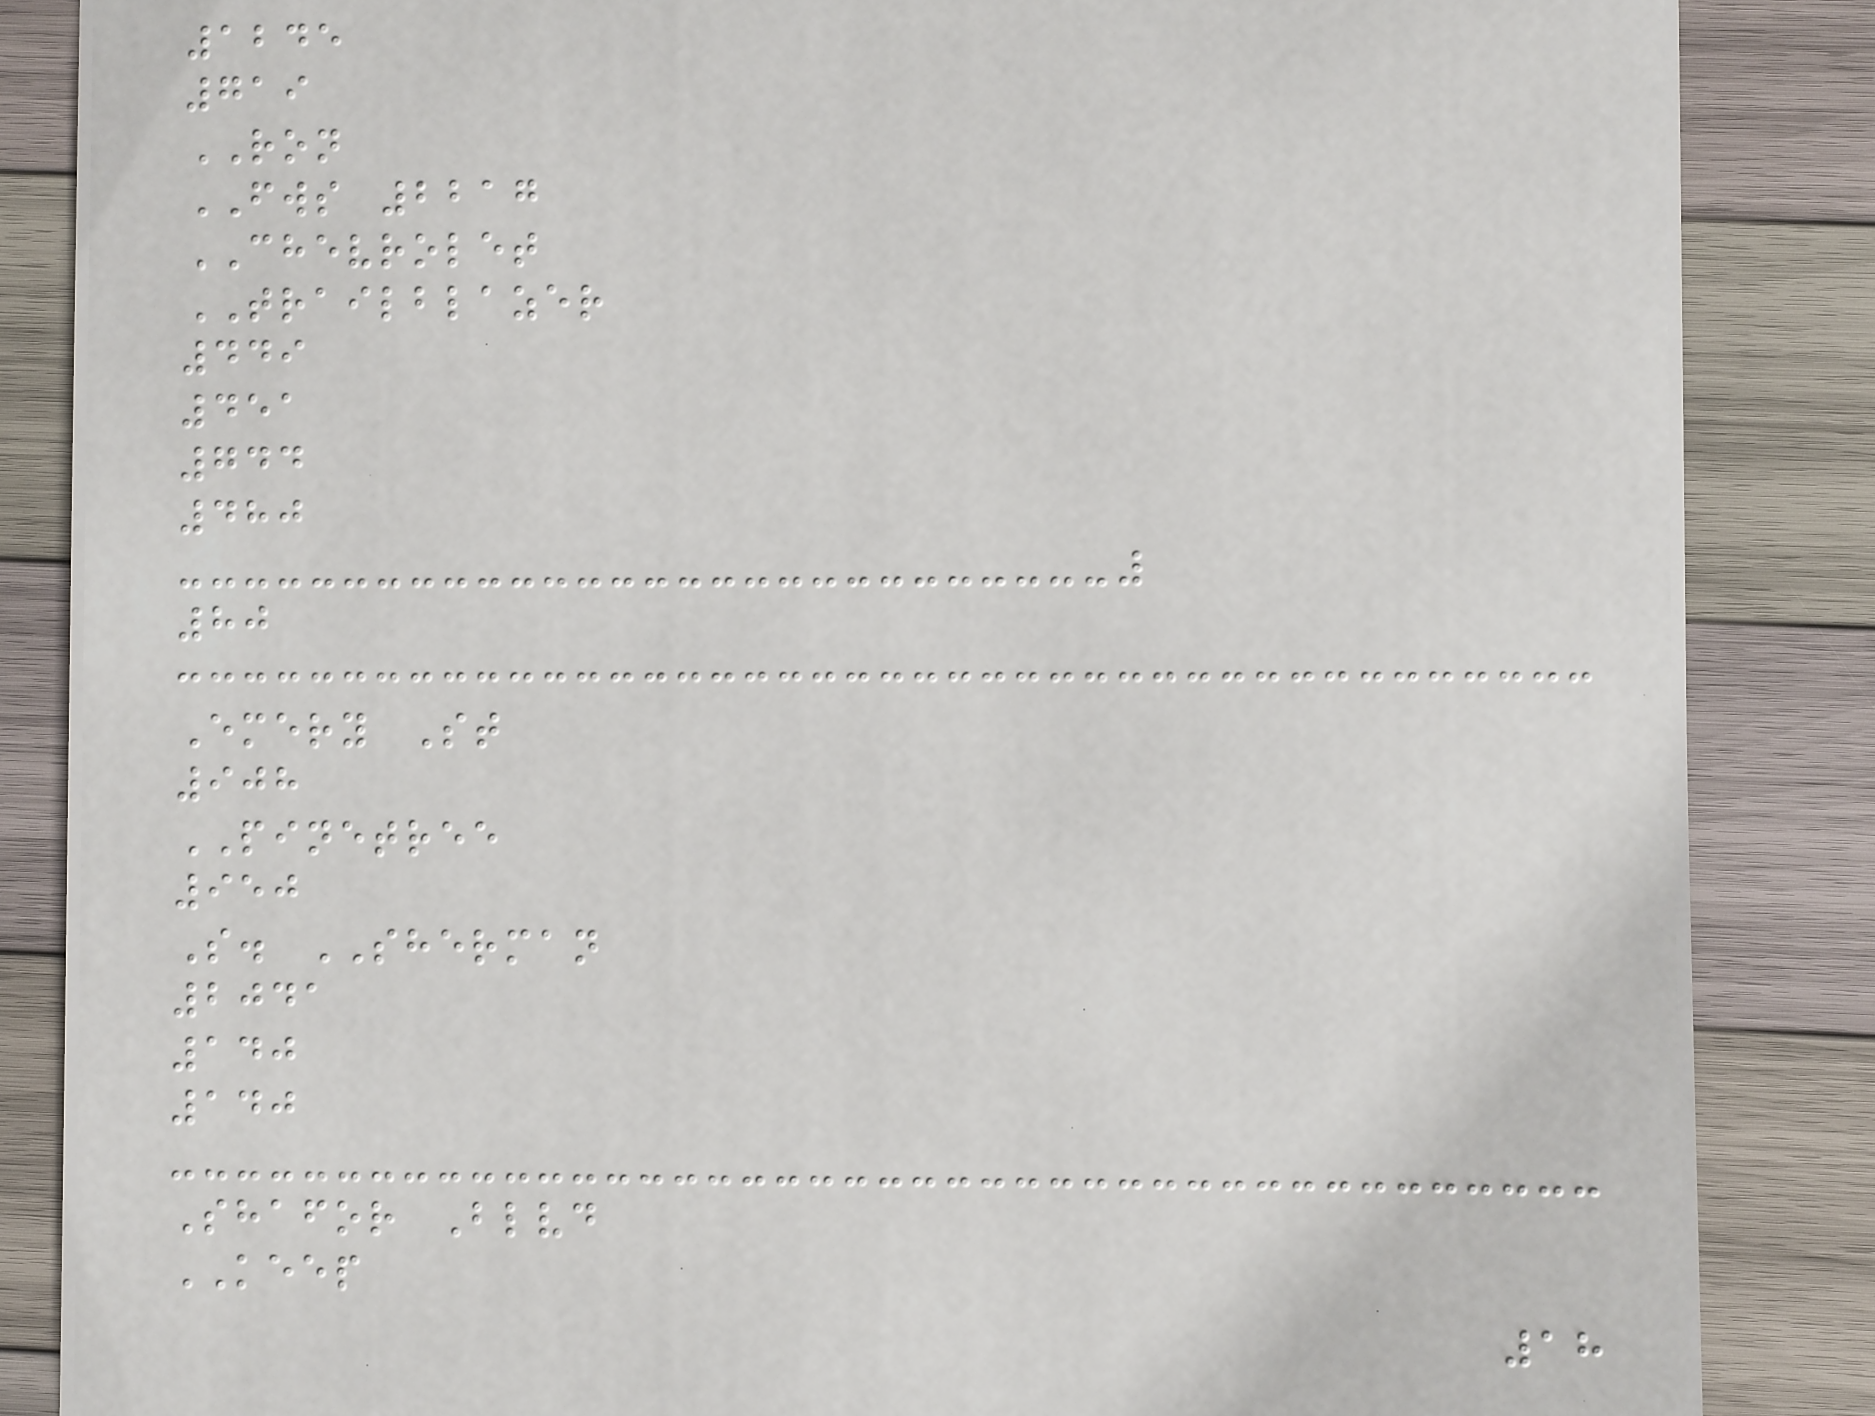1245
719
RON
FWS 2217
CHEVROLET
TRAILBLAZER
449
451
744
480
80
Emery St
908
PINETREE
950
S. SHERMAN
2041
140
140
Shafor Blvd
KEEP
18
